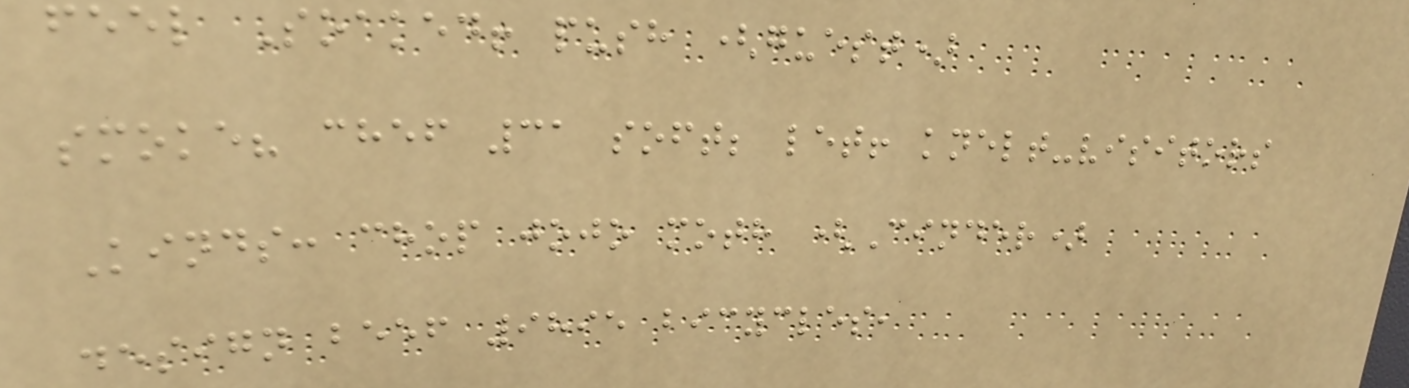feel Soaked! push (guest)
smoke? chef 31 soft; let! knelt-visitors
Kinds: chop jojo moth (Cinder)
design beef 9895 bicycles,
